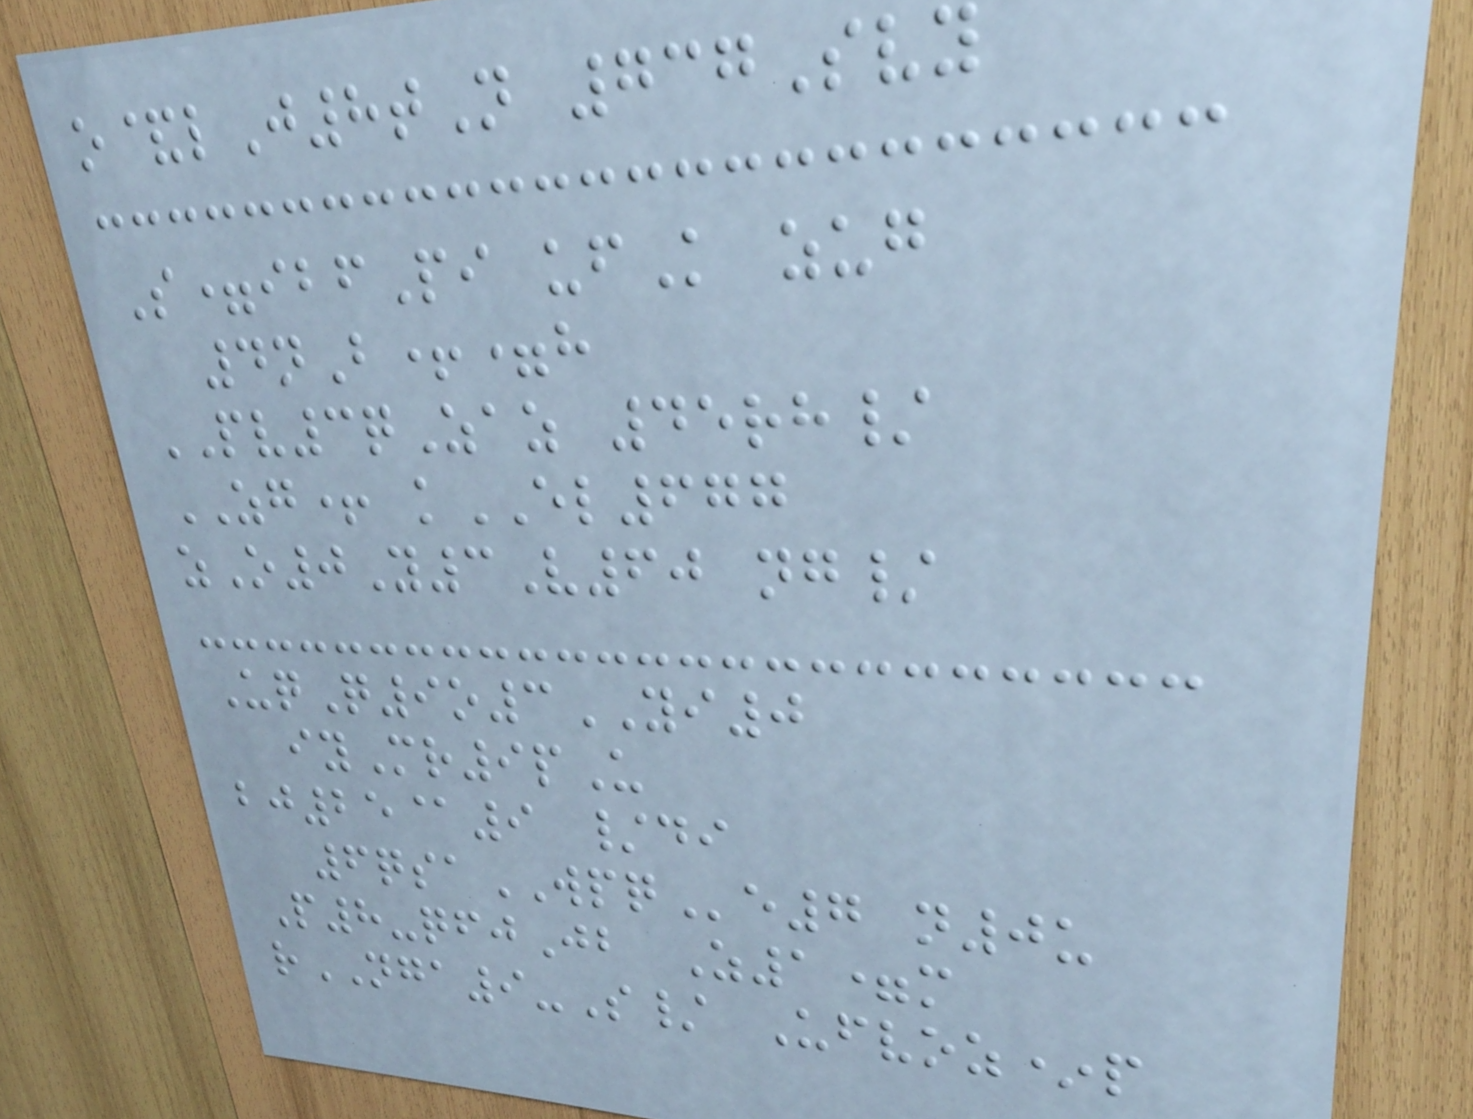o&lJ8tN 737Svy
S=ibfPi ufK zug
4nB+=h
PV3qZaz 45rh/
ZG+ kEL677
zO0Y3V60 ng/
UqQ9o3YI0
iyMr9pU
bj25@9 /di
6qsaWPQe7 n0u
P8-qfjJb Z1=m
rNGA9-S/ Ufvoz*p
